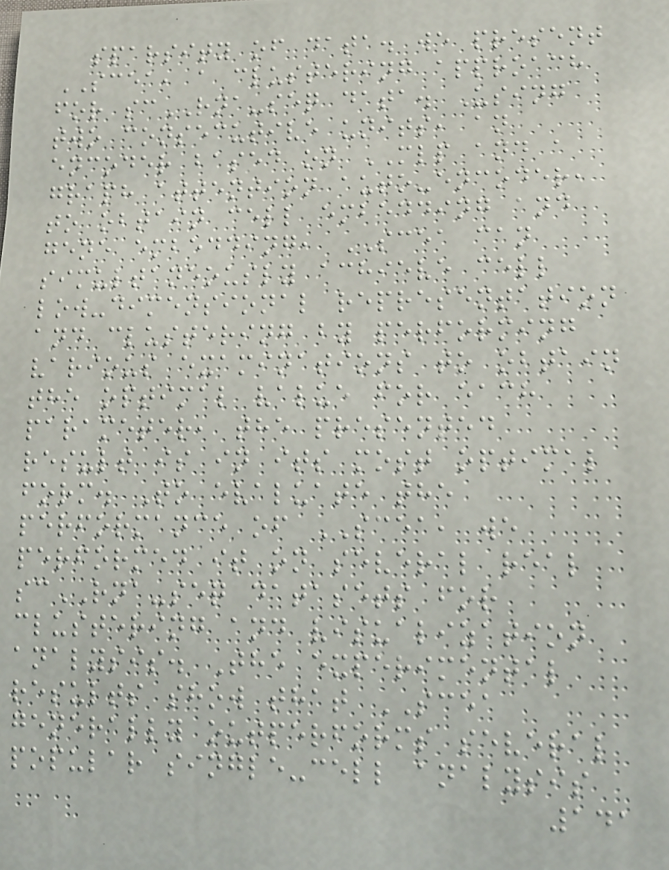sparsity of data. we present
SCEA, a clustering approach
for scRNA-seq data. Using
two consecutive units, an
encoder based on MLP and a
graph attention auto-encoder,
to obtain cell embedding and
gene embedding, SCEA can
simultaneously achieve cell
low-dimensional representation
and clustering by performing
various examinations to obtain
the optimal value for each
parameter, the presented
result is in its most optimal
form. To evaluate the
performance of SCEA, we
performed it on several real
scRNA-seq datasets for
clustering and visualization
analysis. The experimental
results show that SCEA
generally outperforms several
popular single-cell analysis
141
